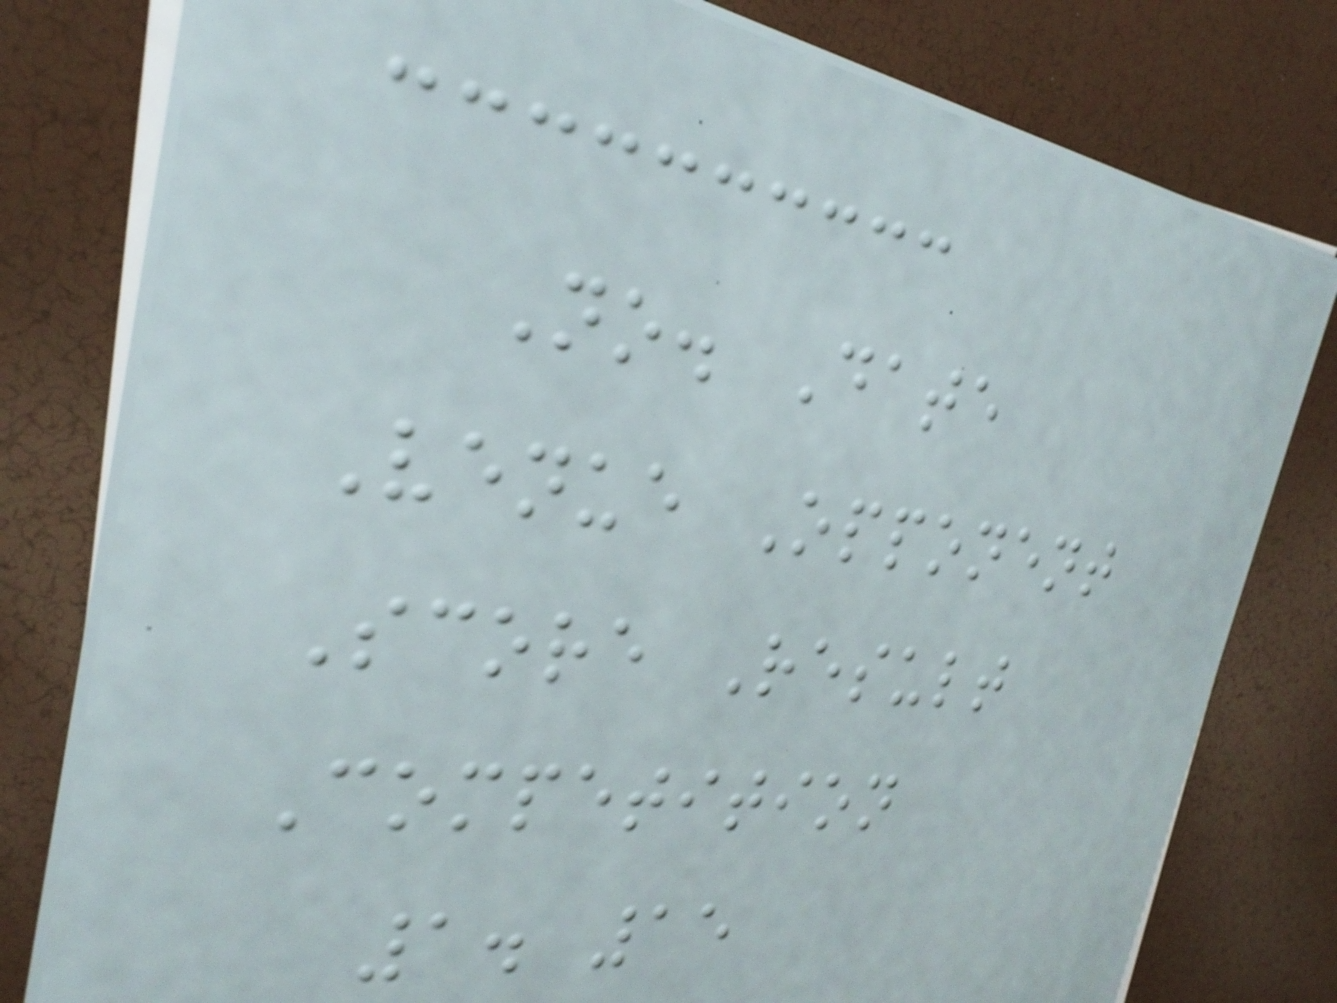No. Date
Venue Opponent
Score Result
Competition
1. 15
